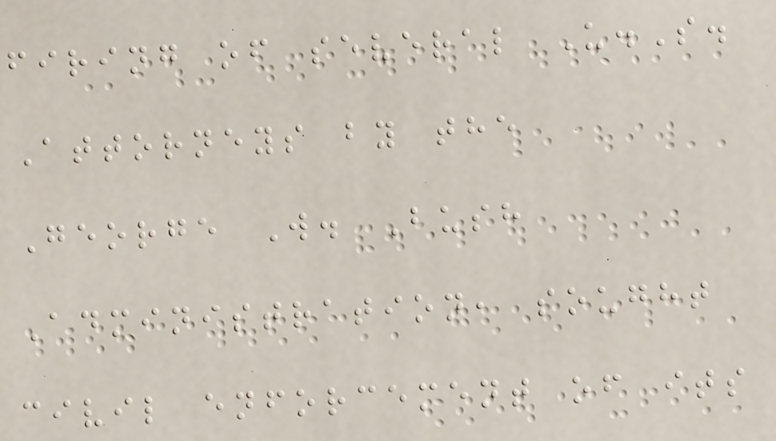firing of several U.S.
Attorneys by the
George W. Bush
Administration, sought
civil enforcement of its
